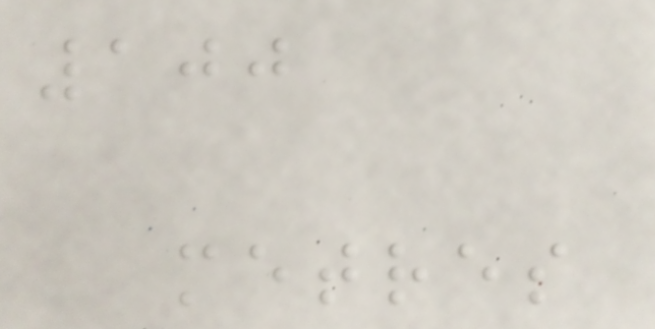100
metres
